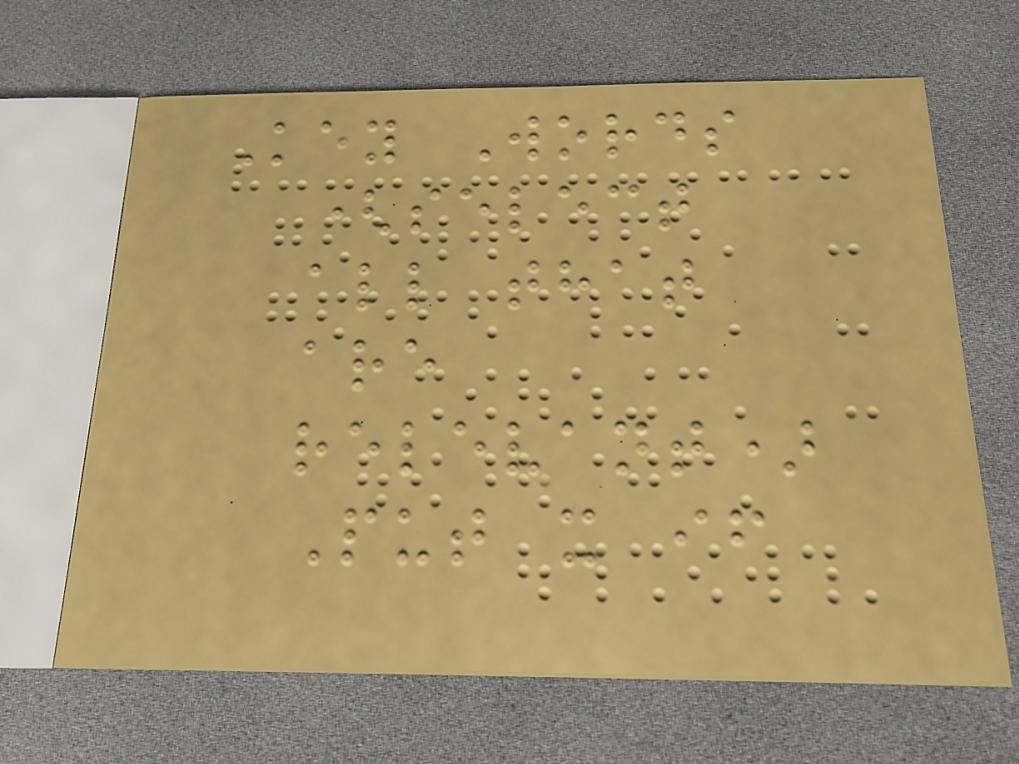Key Words
(select
all that
are
relevant)
Put x if
